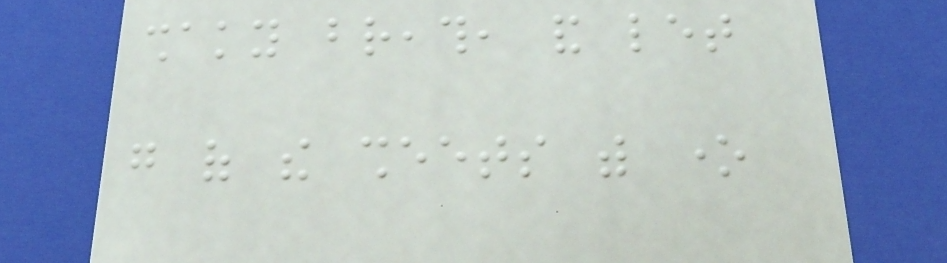shaky breath, and let
go of the sheets with one
